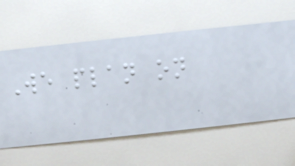We plan on
